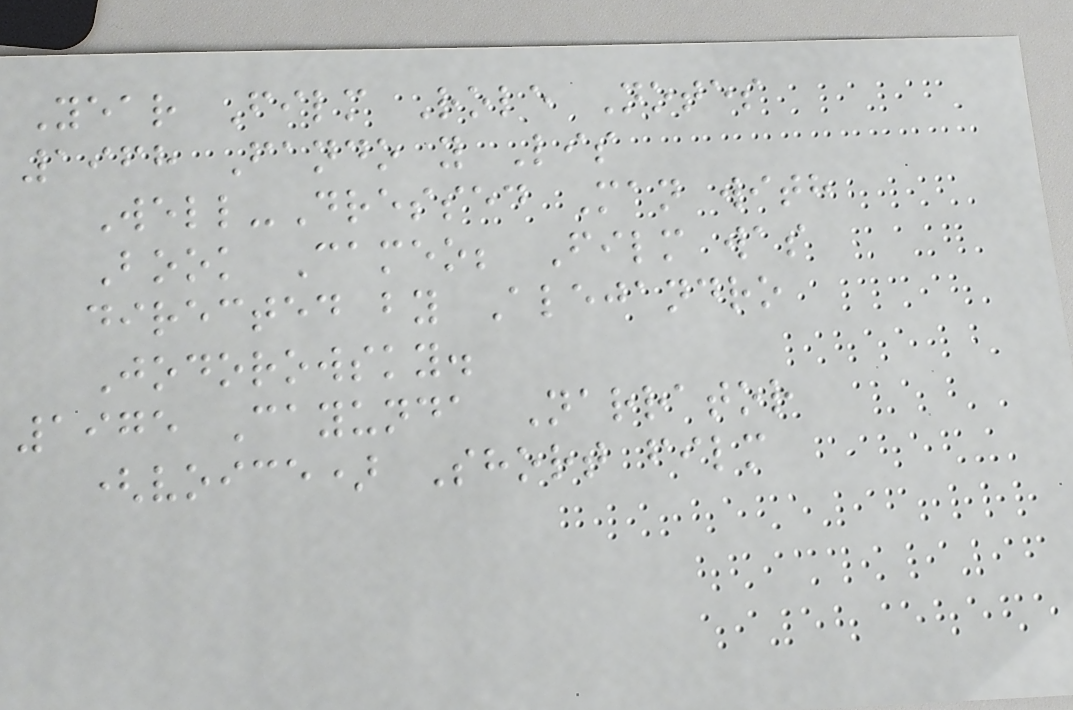Year Film Role Notes
1968 Fando y Lis
Well-Dressed Man with
Book Cameo; Film was
directed by Alejandro
Jodorowsky.
1975 Cayunda Narrator
(voice) Short film
